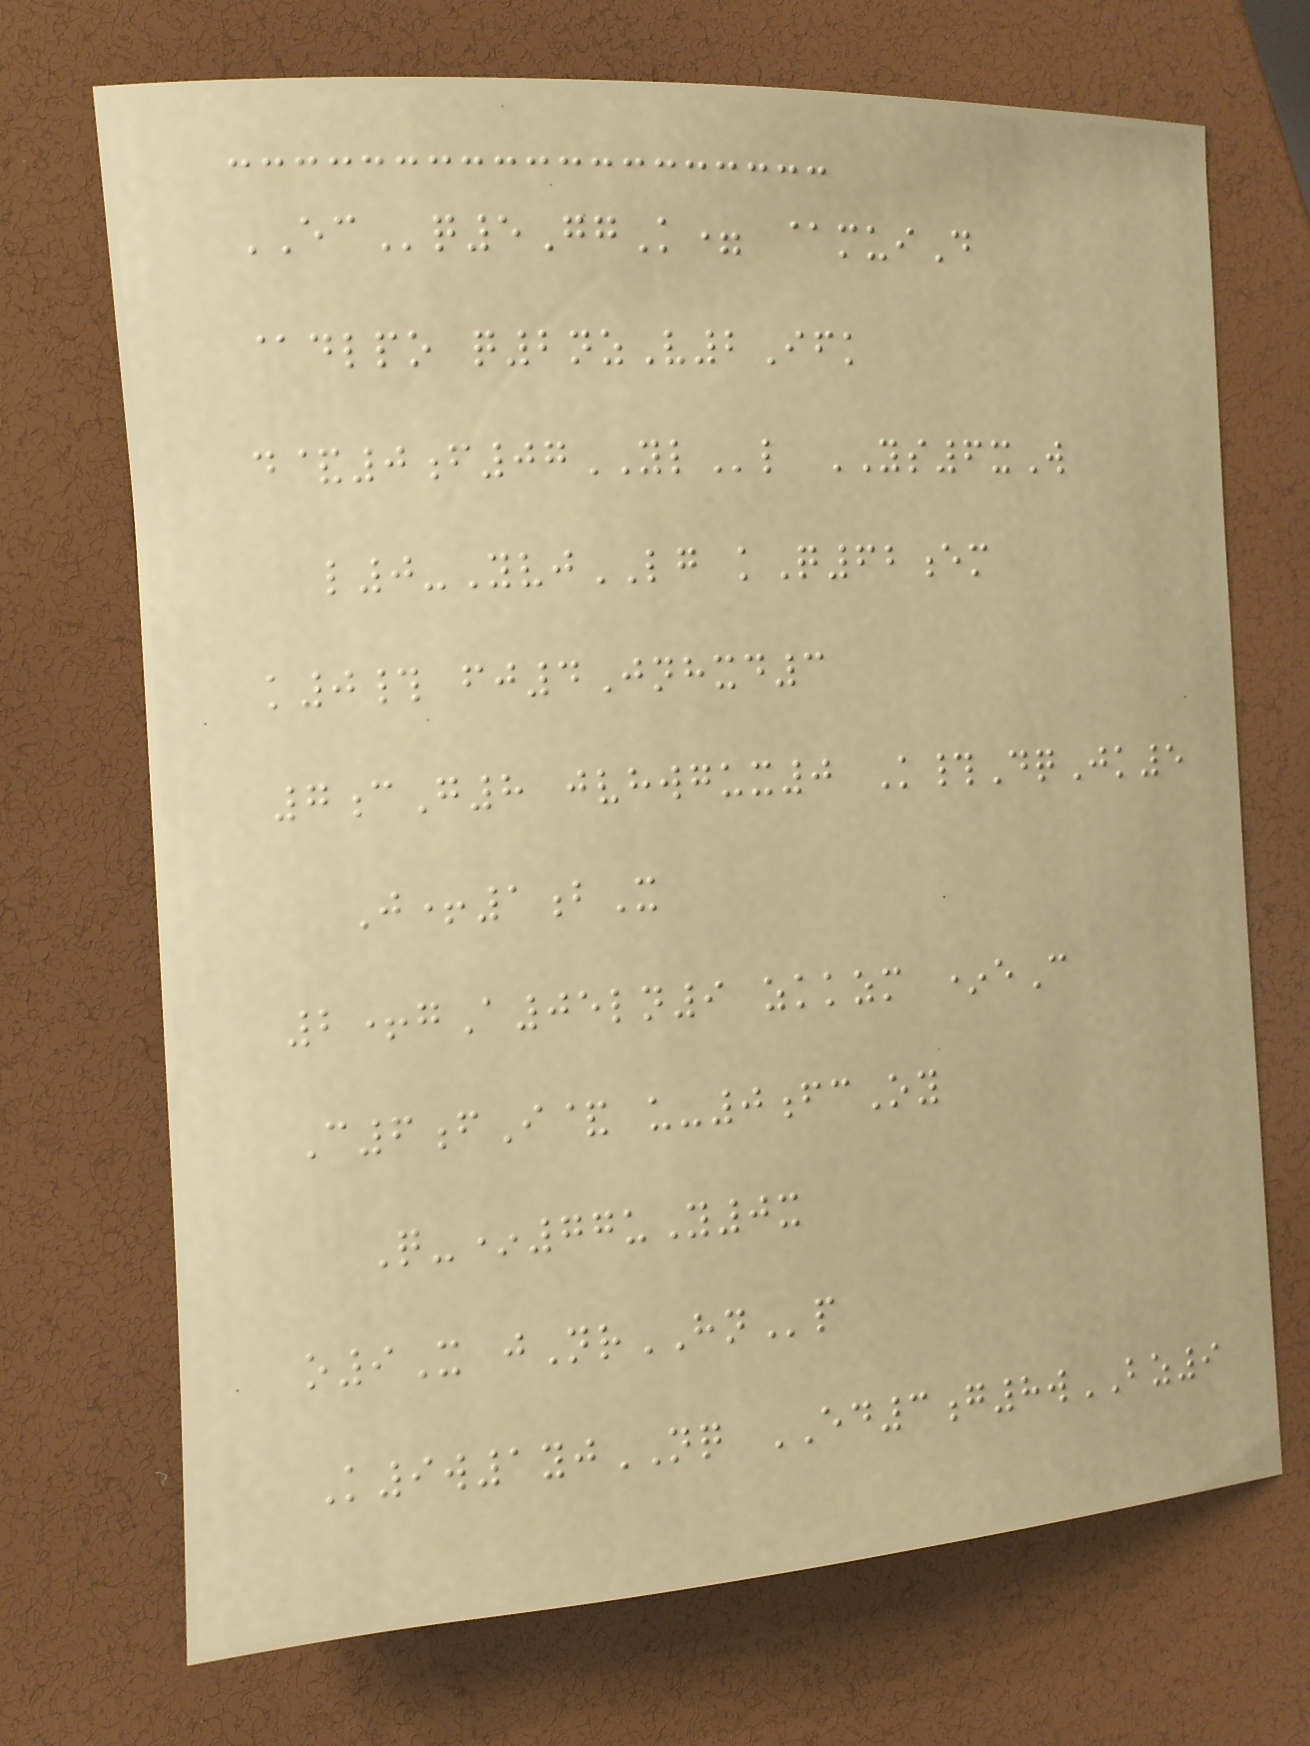ECq5GgK= @muiD
@dlpo q2nzV2Ifk
d&0f07YLl YS6xW
l0-YvjLG kQ62em
k0# fj4Jnhxd3
7cG8 jvhwgux0 K#DqJk5
J+1bX
2+gA05ln9 zkkzm *eC
C6fI& u-0fcOy
Q-*77uY0x
o9X jNrHNp
K9w1yjNQ ED3g8wBZ9
